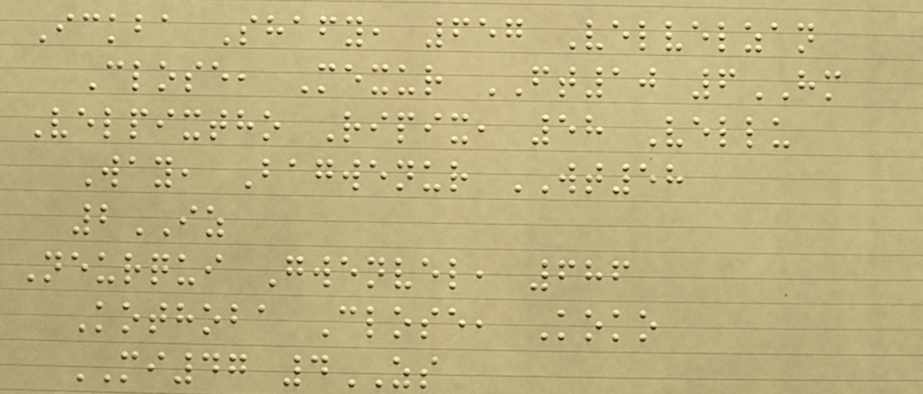Ickba Shafy, 657 Velvelzan
Close, Mexur FT10 6HM
Velpixtho Ripix, 58 Vellu
Way, Bagwenur WT58
2IZ
Neurqui Gwenvel, 686
Kothoba Close, Koko
MI47 4ZS
